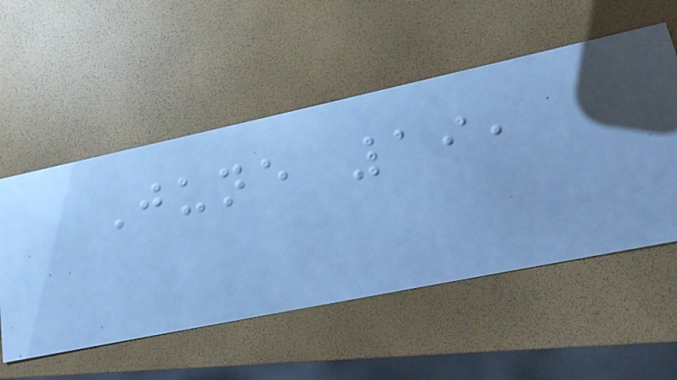June 19,
